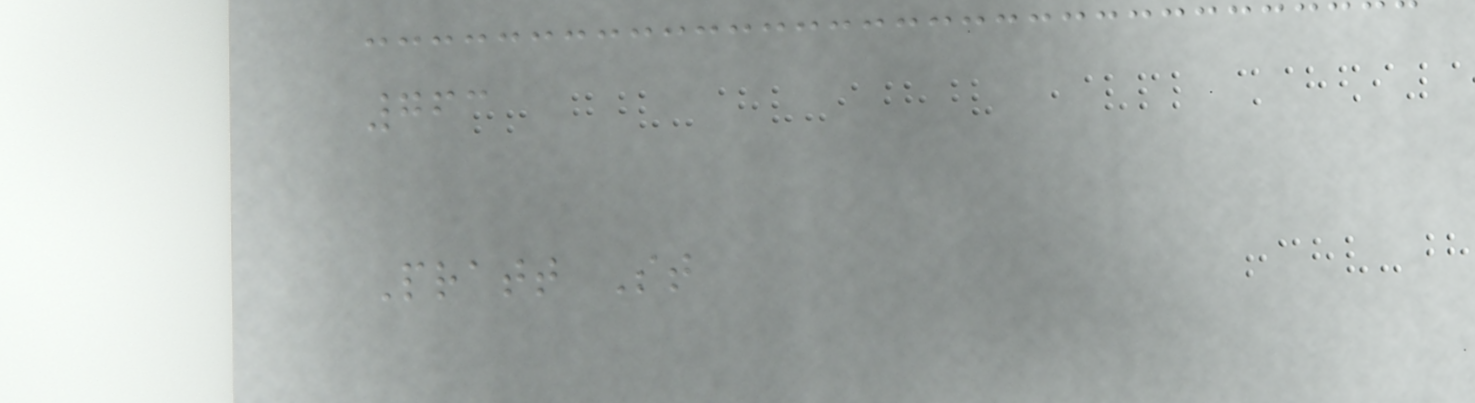763
Pratt St
